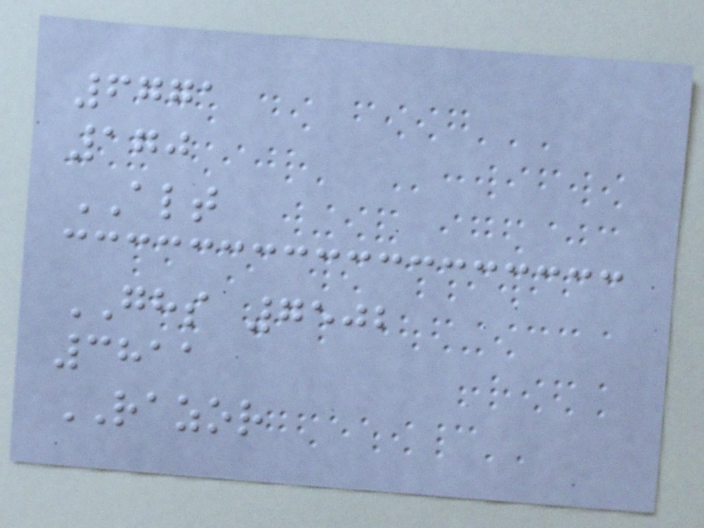6771
170
ALT
GHS 7502
3811
RAZOR
